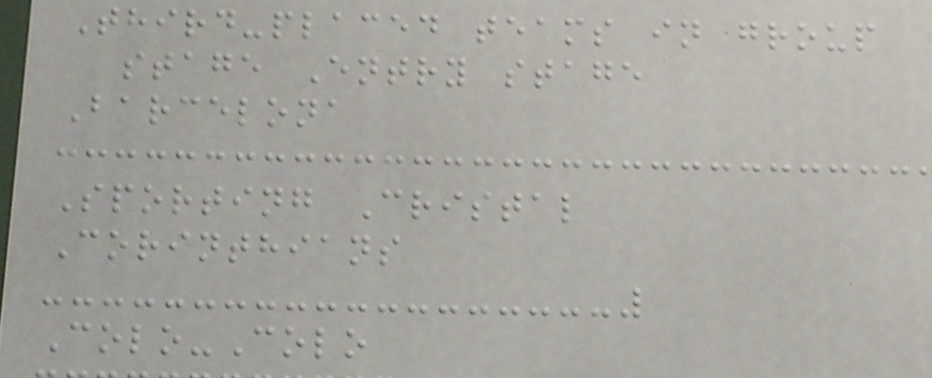Third-placed teams in group
stage Entry stage
Barcelona
Sporting Cristal
Corinthians
Colo-Colo
